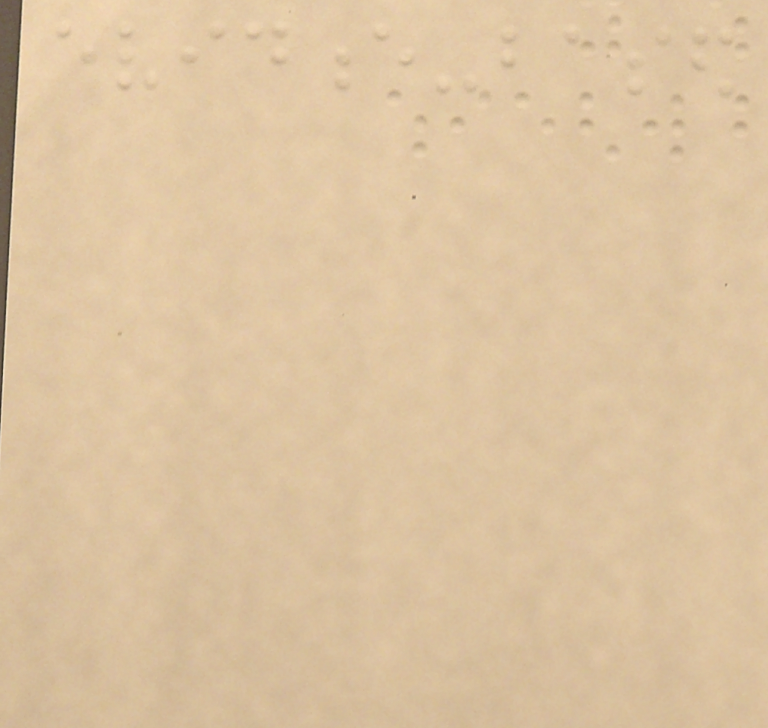evidence-based
